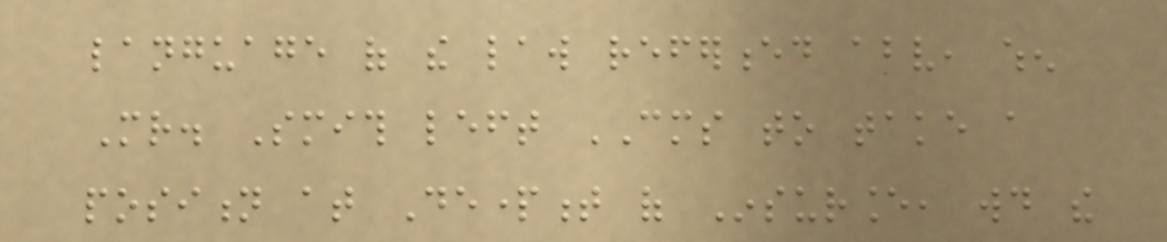language of the law referenced above, when
Mr. Smith left CMS to take a
position at Department of Insurance, would the
